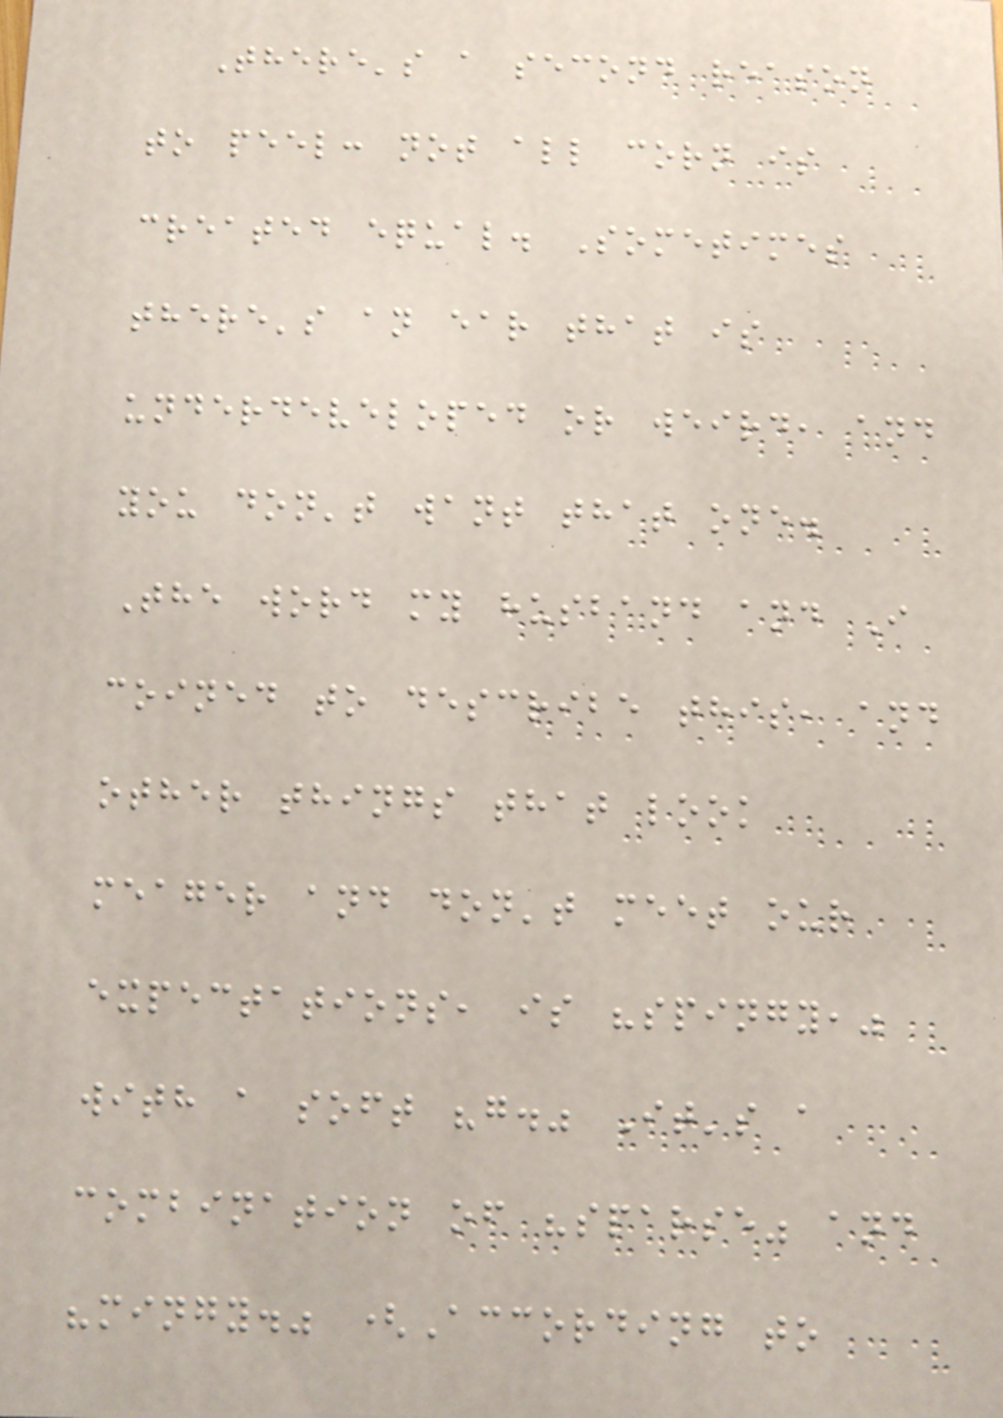There's a second reason
to peel: not all corn is
created equal. Sometimes
there's an ear that is
underdeveloped or weird, and
you don't want that one.
The word my husband and I
coined to describe this, and
other things that look
meager and don't meet our
expectations, is "spingy,"
with a soft "g." It's a
combination of "sparse" and
"mingy." (According to
